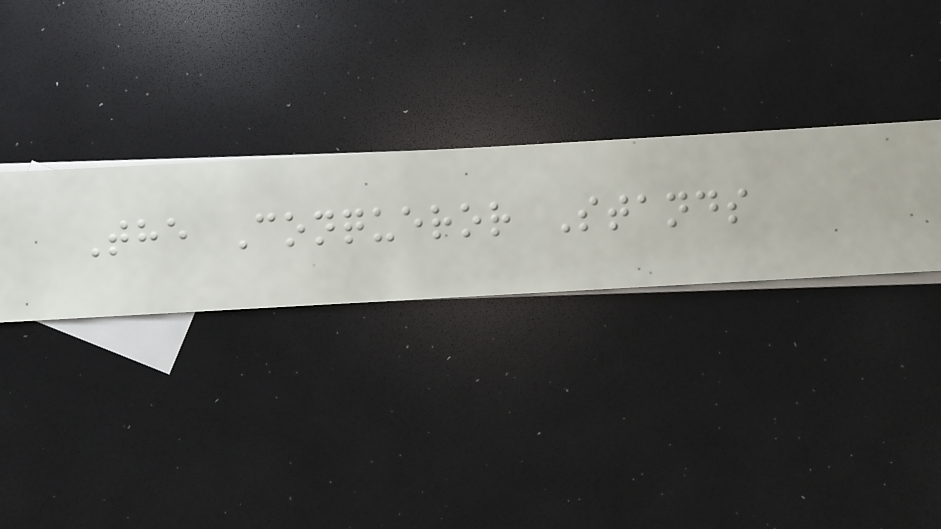The Conqueror Stands
